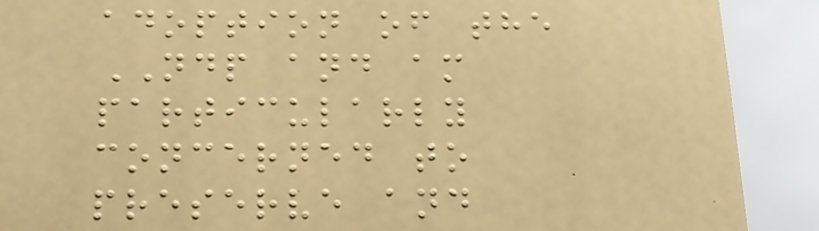adoption of the
NDP and am
particularly
concerned to
preserve and
